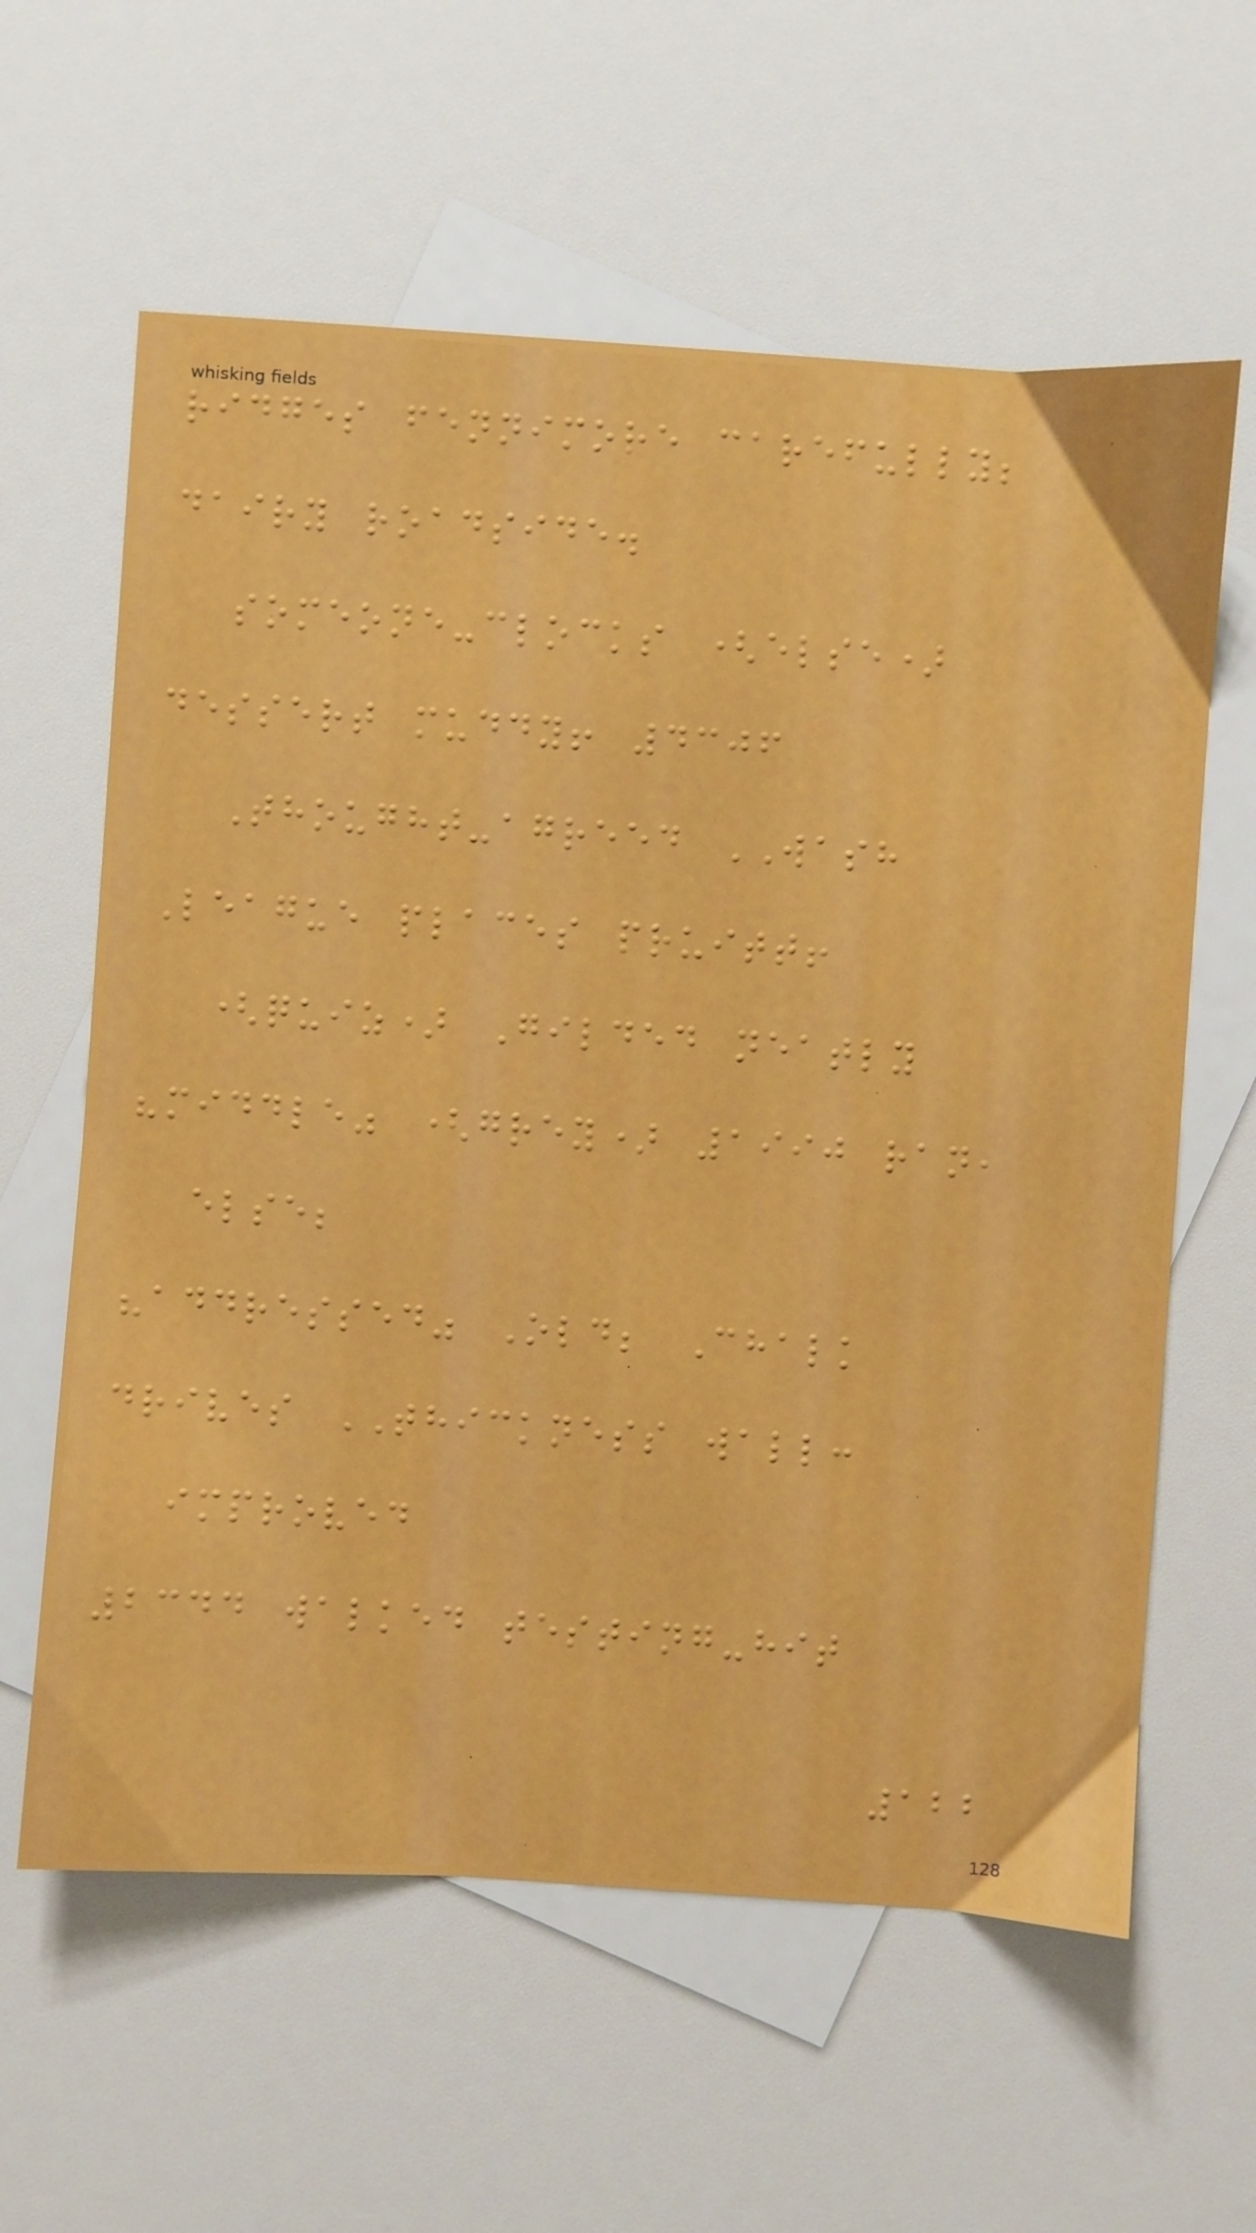ridges fennimore carefully;
dairy roadside.
someone-clocks (else)
dessert muddy! 4306
Thought-agreed WASH
League places pruitt!
(quiz) Gilded neatly
"middle" (grey) 1990 ran,
else;
"addressed" Old; Chalk
drives THICKNESS wall:
improved
2344 walked testing-hit
122
